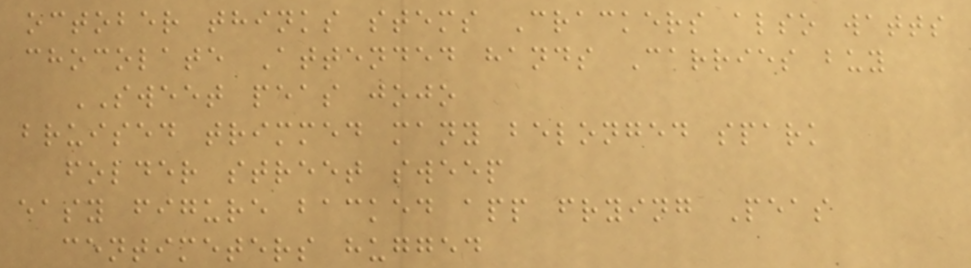october thinks stems Crackers also watts
chocolate Attended hands Carries buy
SWEET peas jojo
bruised trimmed many belonged spark
folder street sweep
easy figure backed app frying Peas
centimeters hugged
